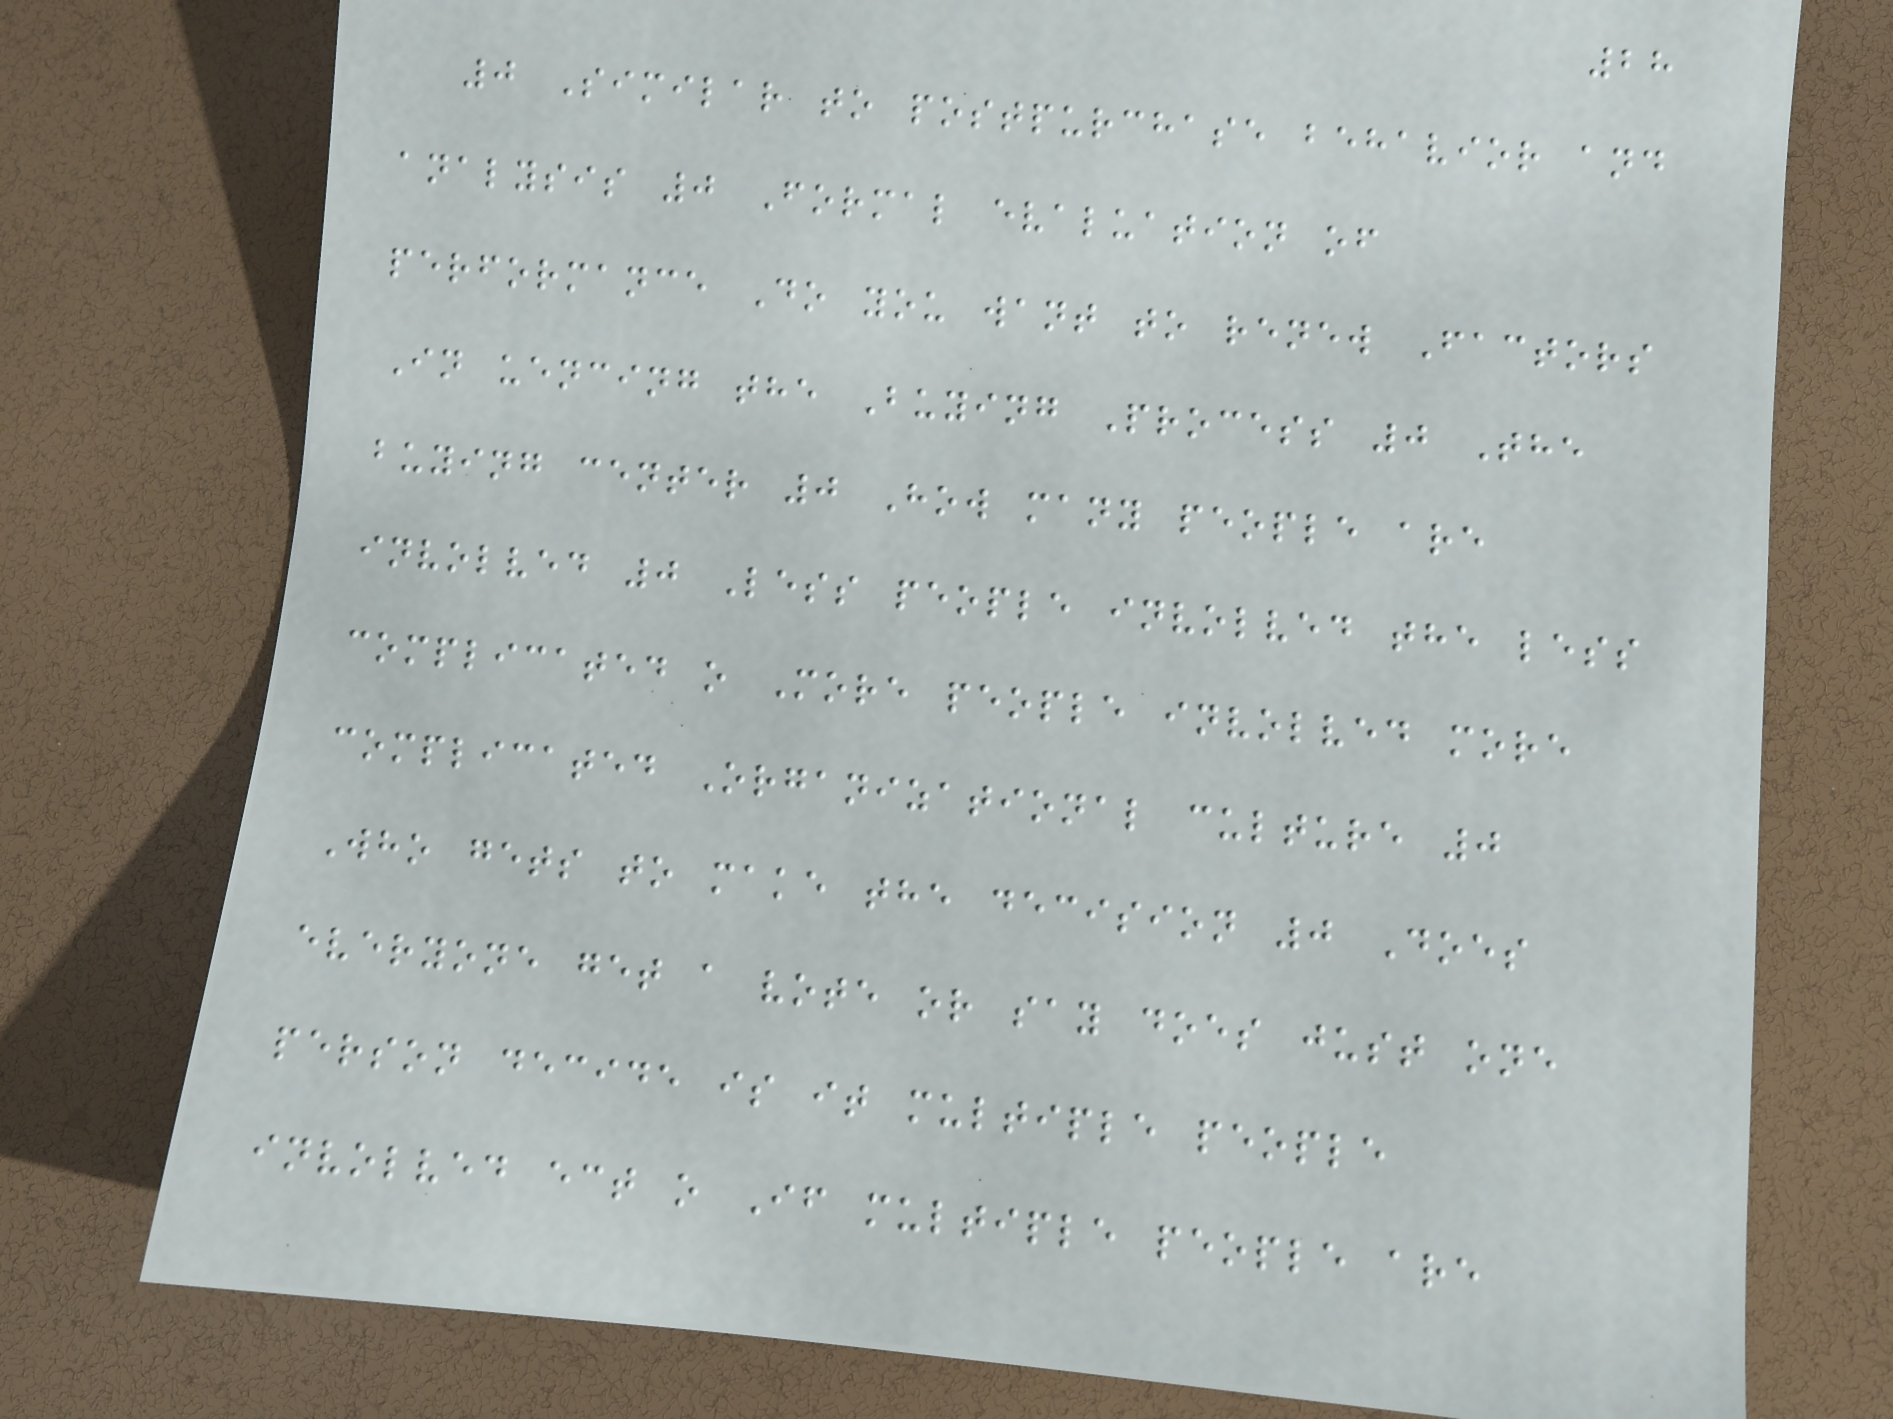28
0 Similar to postpurchase behavior and
analysis 0 Formal evaluation of
performance Do you want to renew Factors
In uencing the Buying Process 0 The
buying center 0 How many people are
involved 0 Less people involved the less
complicated o More people involved more
complicated Organizational culture 0
Who gets to make the decision 0 Does
everyone get a vote or say does just one
person decide is it multiple people
involved ect o If multiple people are
